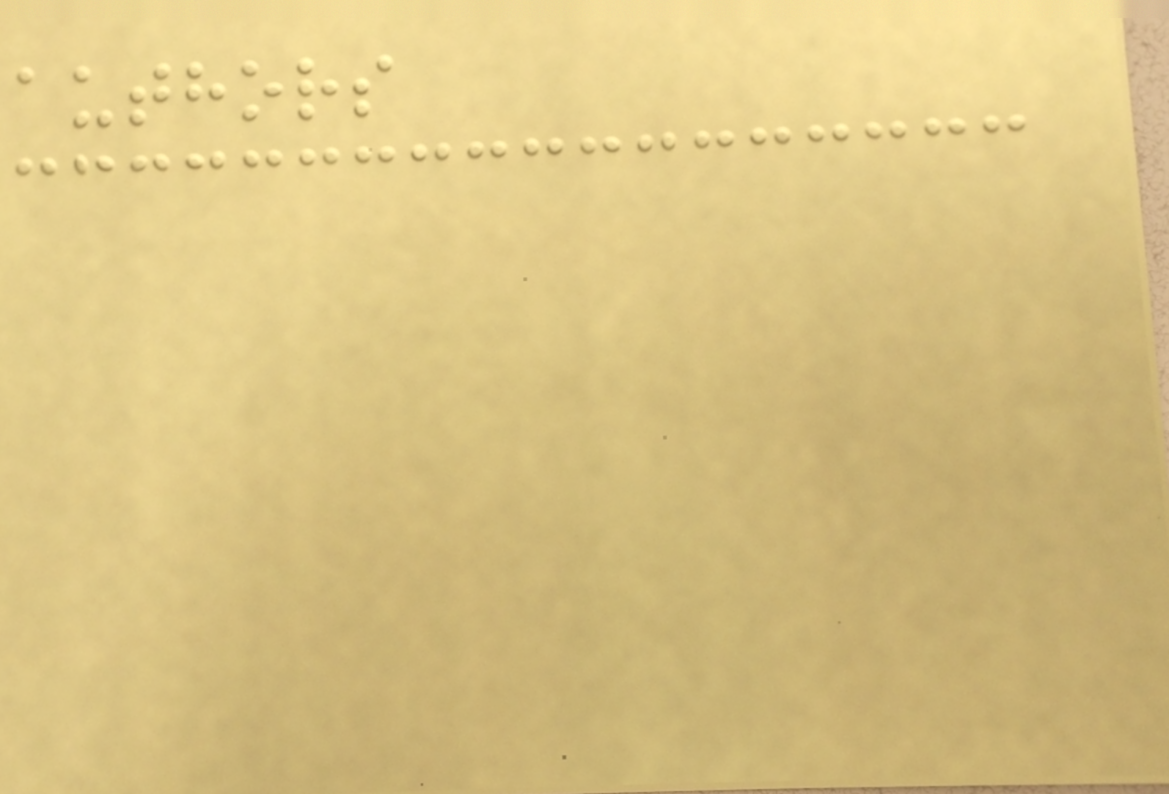authors
